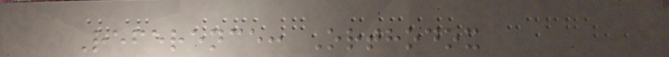Reference: Orthodox
